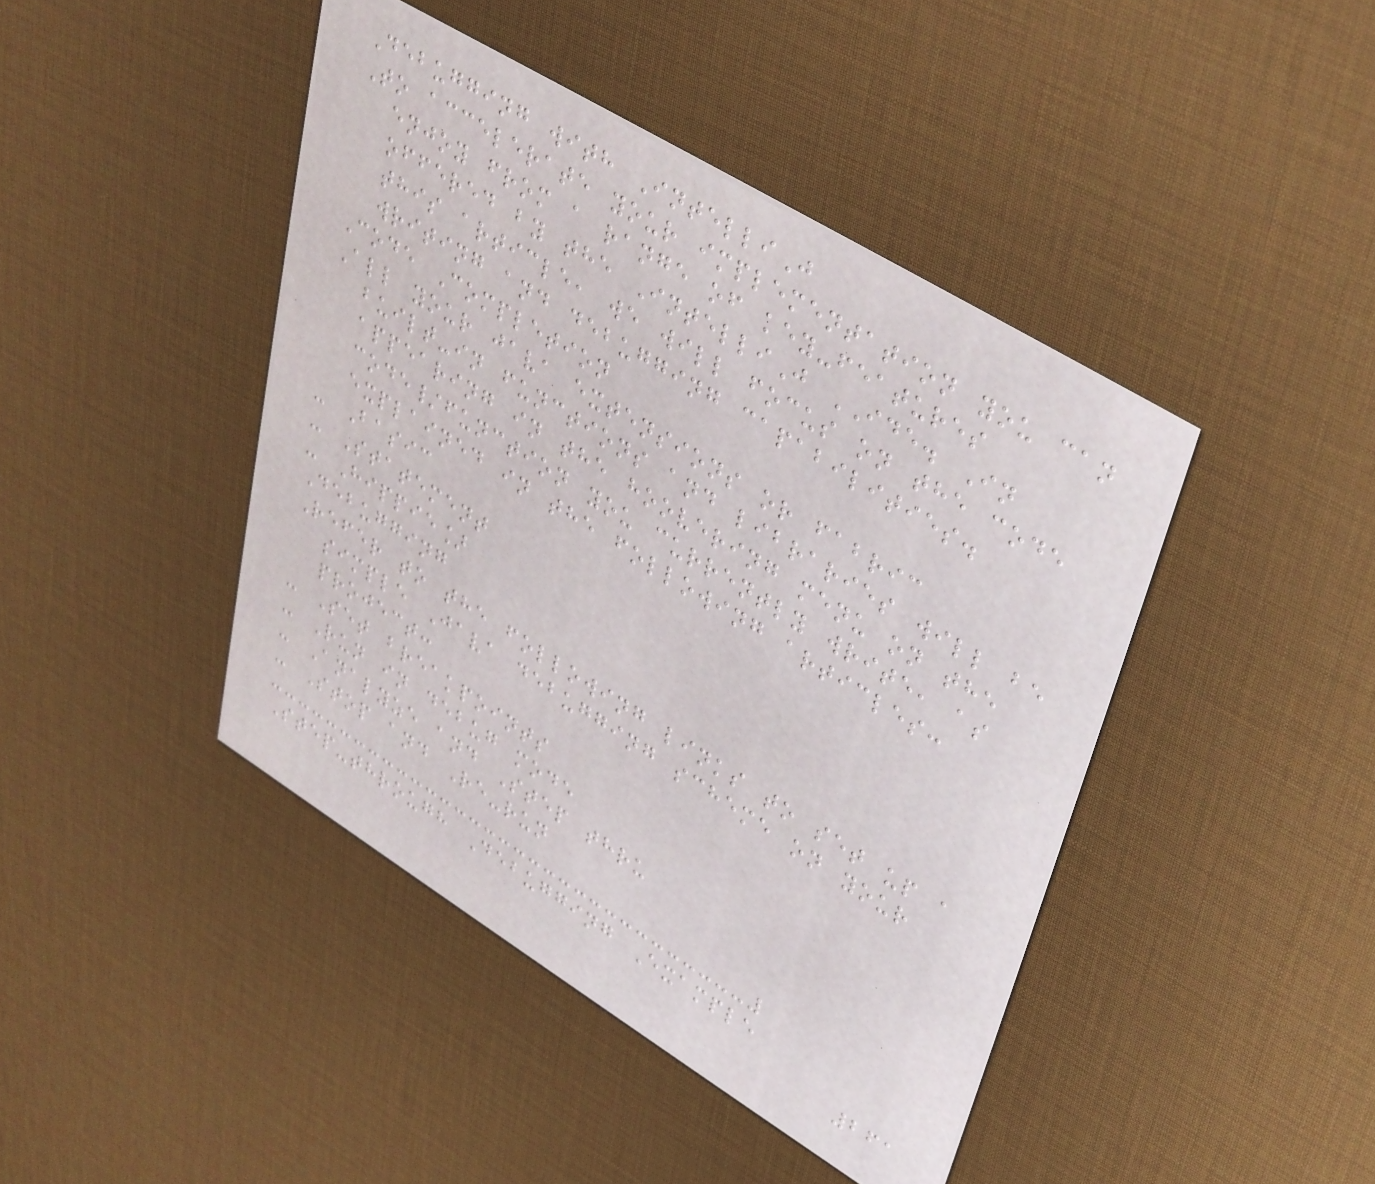Debugging with IntelliJ
To accelerate your implementation you can
enjoy from a range of key-features
offered by the IntelliJ IDE. In
this article, we will focus on the code
writing and debugging capabilities.
Code Completion
All your java extensions or fabric
built-in functions and libraries will be
appearing in the hoovering menu on the
code/function you currently write, as
explained in the following articles:
- Basic
- Statement
- Hippie]
Debugging
Refer to the following links to set up a
simple Java debugging scheme on your
project:
- Set breakpoints
- Run in debug mode
- Analyze and Step thru
- Stop and Re-run
Step-through Debugging Example
261
